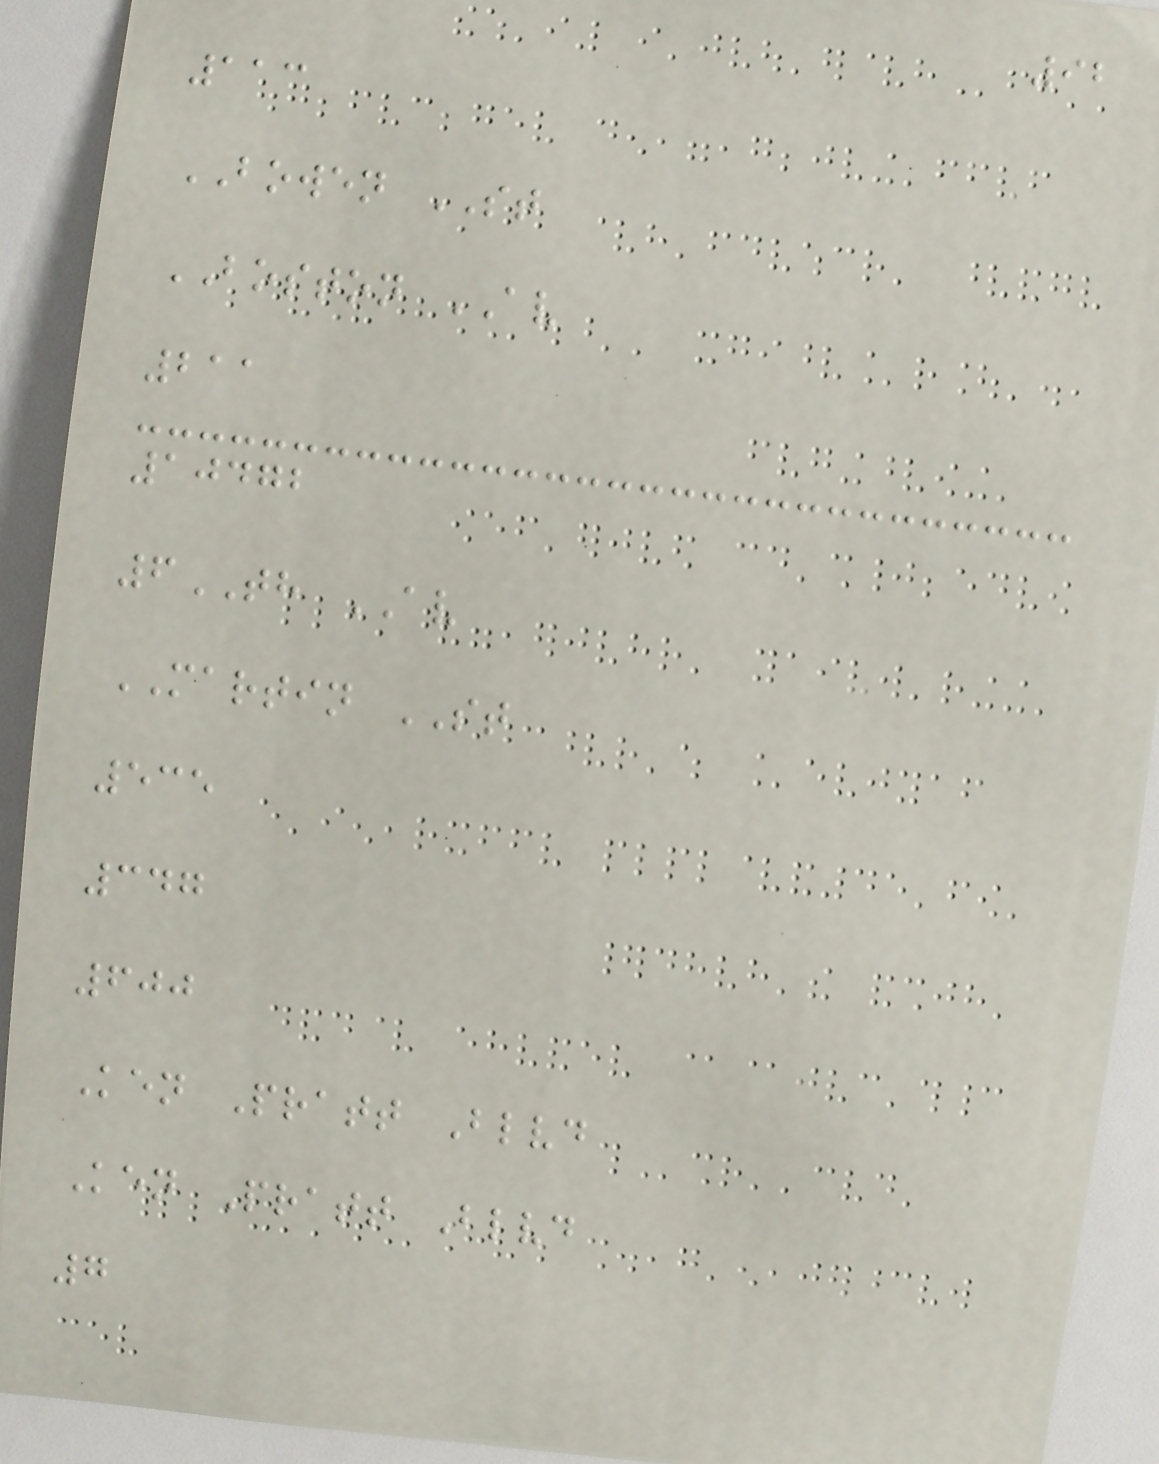92
113
BOWEN ST
BOSTON AV
211
10472
6TH AV
MARTIN ST
535
347
600
Ken Pratt Blvd
Ken Pratt Blvd
7
